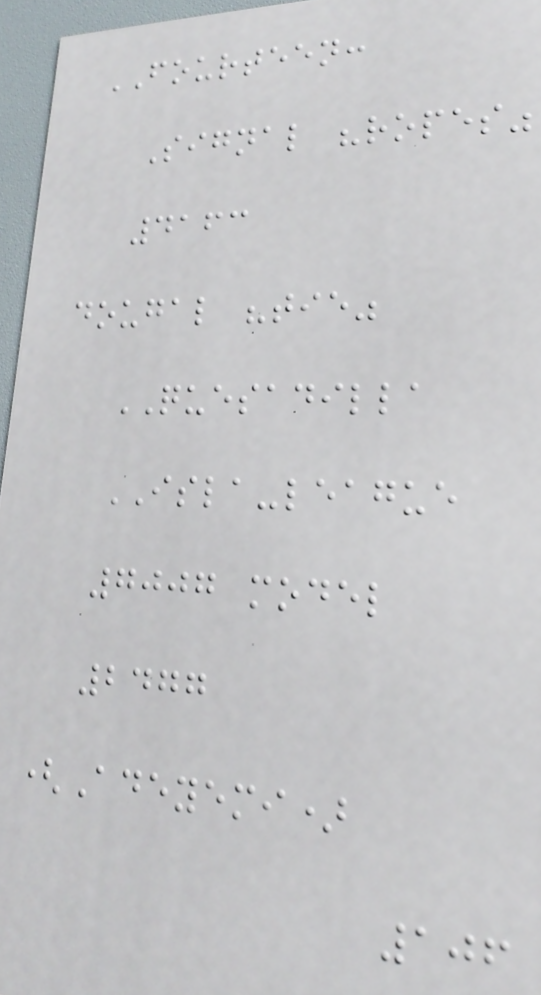FOURTEEN:
Signal "ropes"
4163
dougal "tie"
QUESADILLA
ISLA-league
7007 model
2477
(Adeyemi)
106
